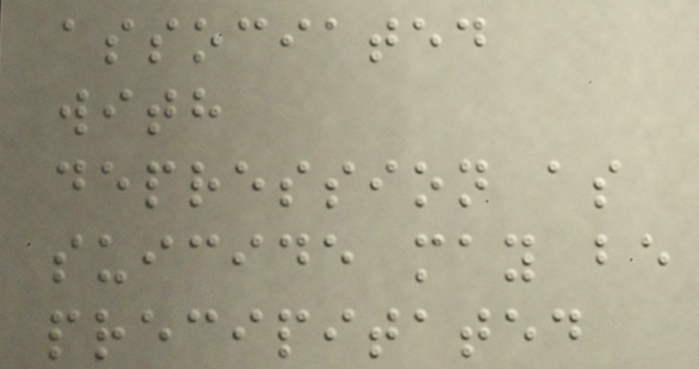associated
with
depression as
suicide may be
precipitated
